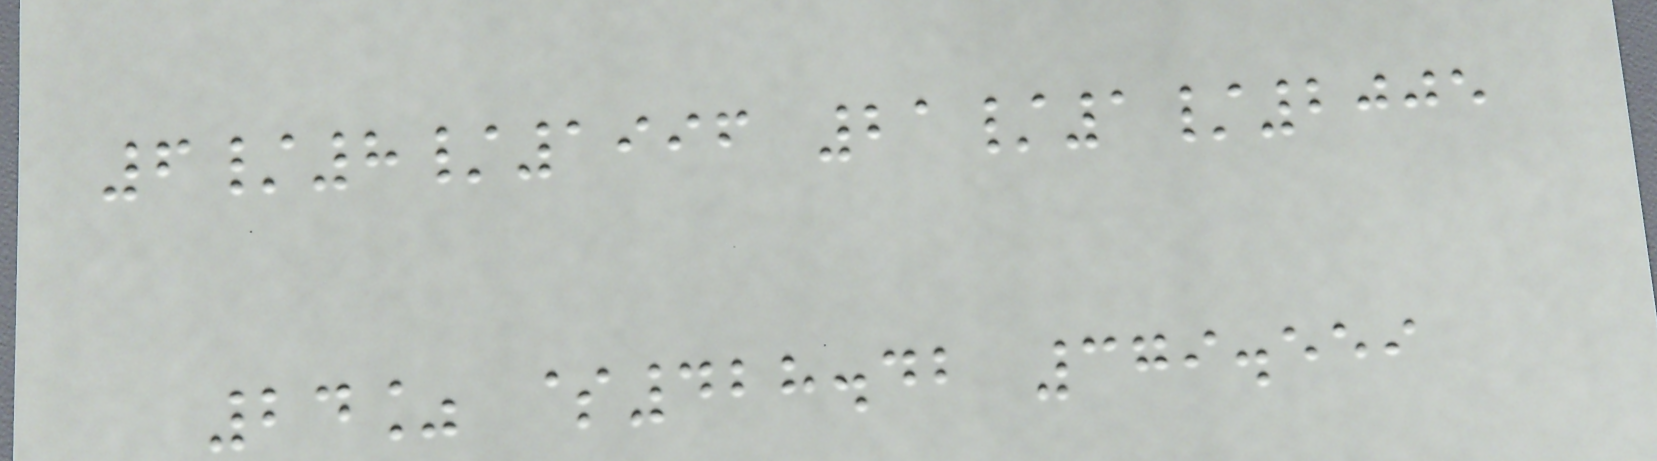6/8/1996 21/1/2005
24% $428.42 379.559
